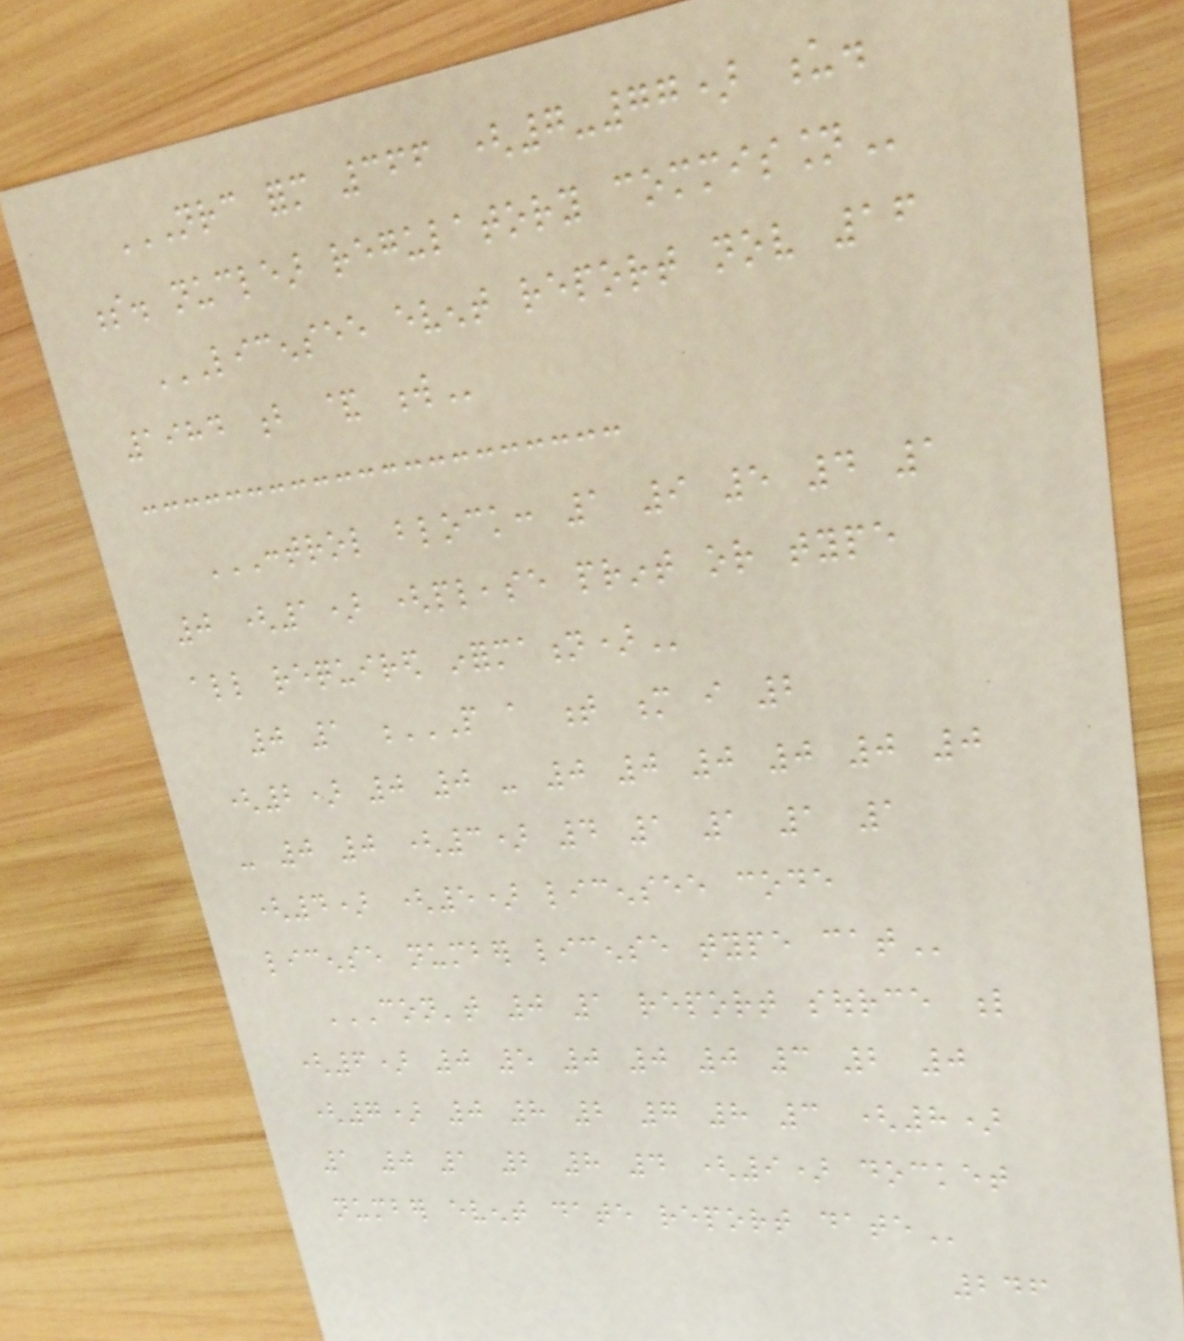NRC FORM 366 (7-77) U.
S. NUCLEAR REGULATORY COMMISSION
LICENSEE EVENT REPORT NOV 16
1984 B & W
CONTROL BLOCK: 1 9 5 4 1
0 (1) (PLEASE PRINT OR TYPE
ALL REQUIRED INFORMATION)
0 1 P A T M I 2
(2) 0 0 - 0 0 0 0 0 0
- 0 0 (3) 4 1 1 1 1
(4) (5) LICENSEE CODE
LICENSE NUMBER LICENSE TYPE CAT
CON'T 0 1 REPORT SOURCE L
(6) 0 5 0 0 0 3 2 0
(7) 0 8 2 7 8 3 (8)
1 0 1 2 8 4 (9) DOCKET
NUMBER EVENT DATE REPORT DATE
246
